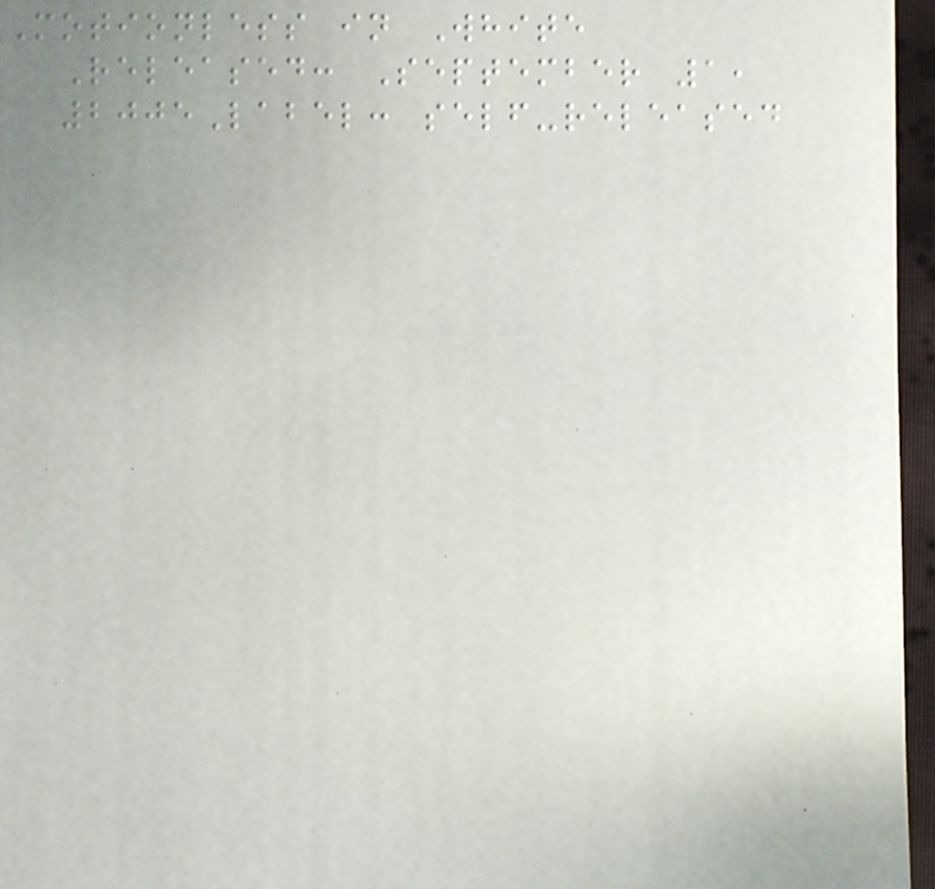Motionless in White
Released: September 1,
2005Label: self-released
